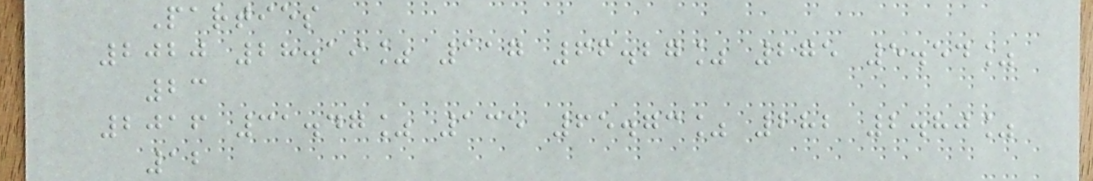Parties
2020 28.19% 117 66.27% 275 5.54%
23
2016 31.47% 135 65.73% 282 2.80%
12
